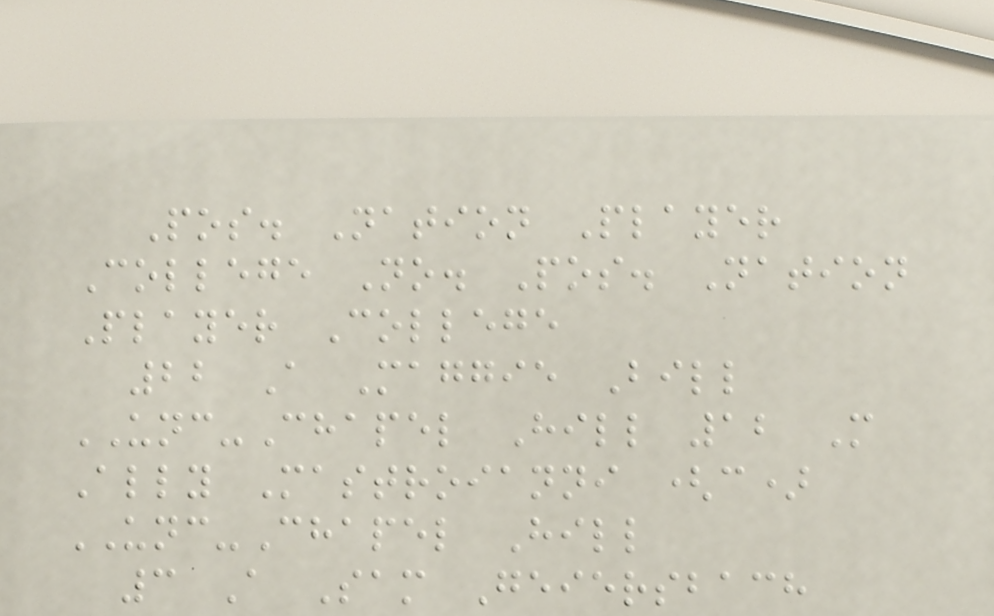Pos. Nation Player
College No. Pos. Nation
Player College
22 A Maggie Bill
UNC-Chapel Hill 12 M
Ally Mastroianni (c)
UNC-Chapel Hill
3 A Sam Geiersbach
